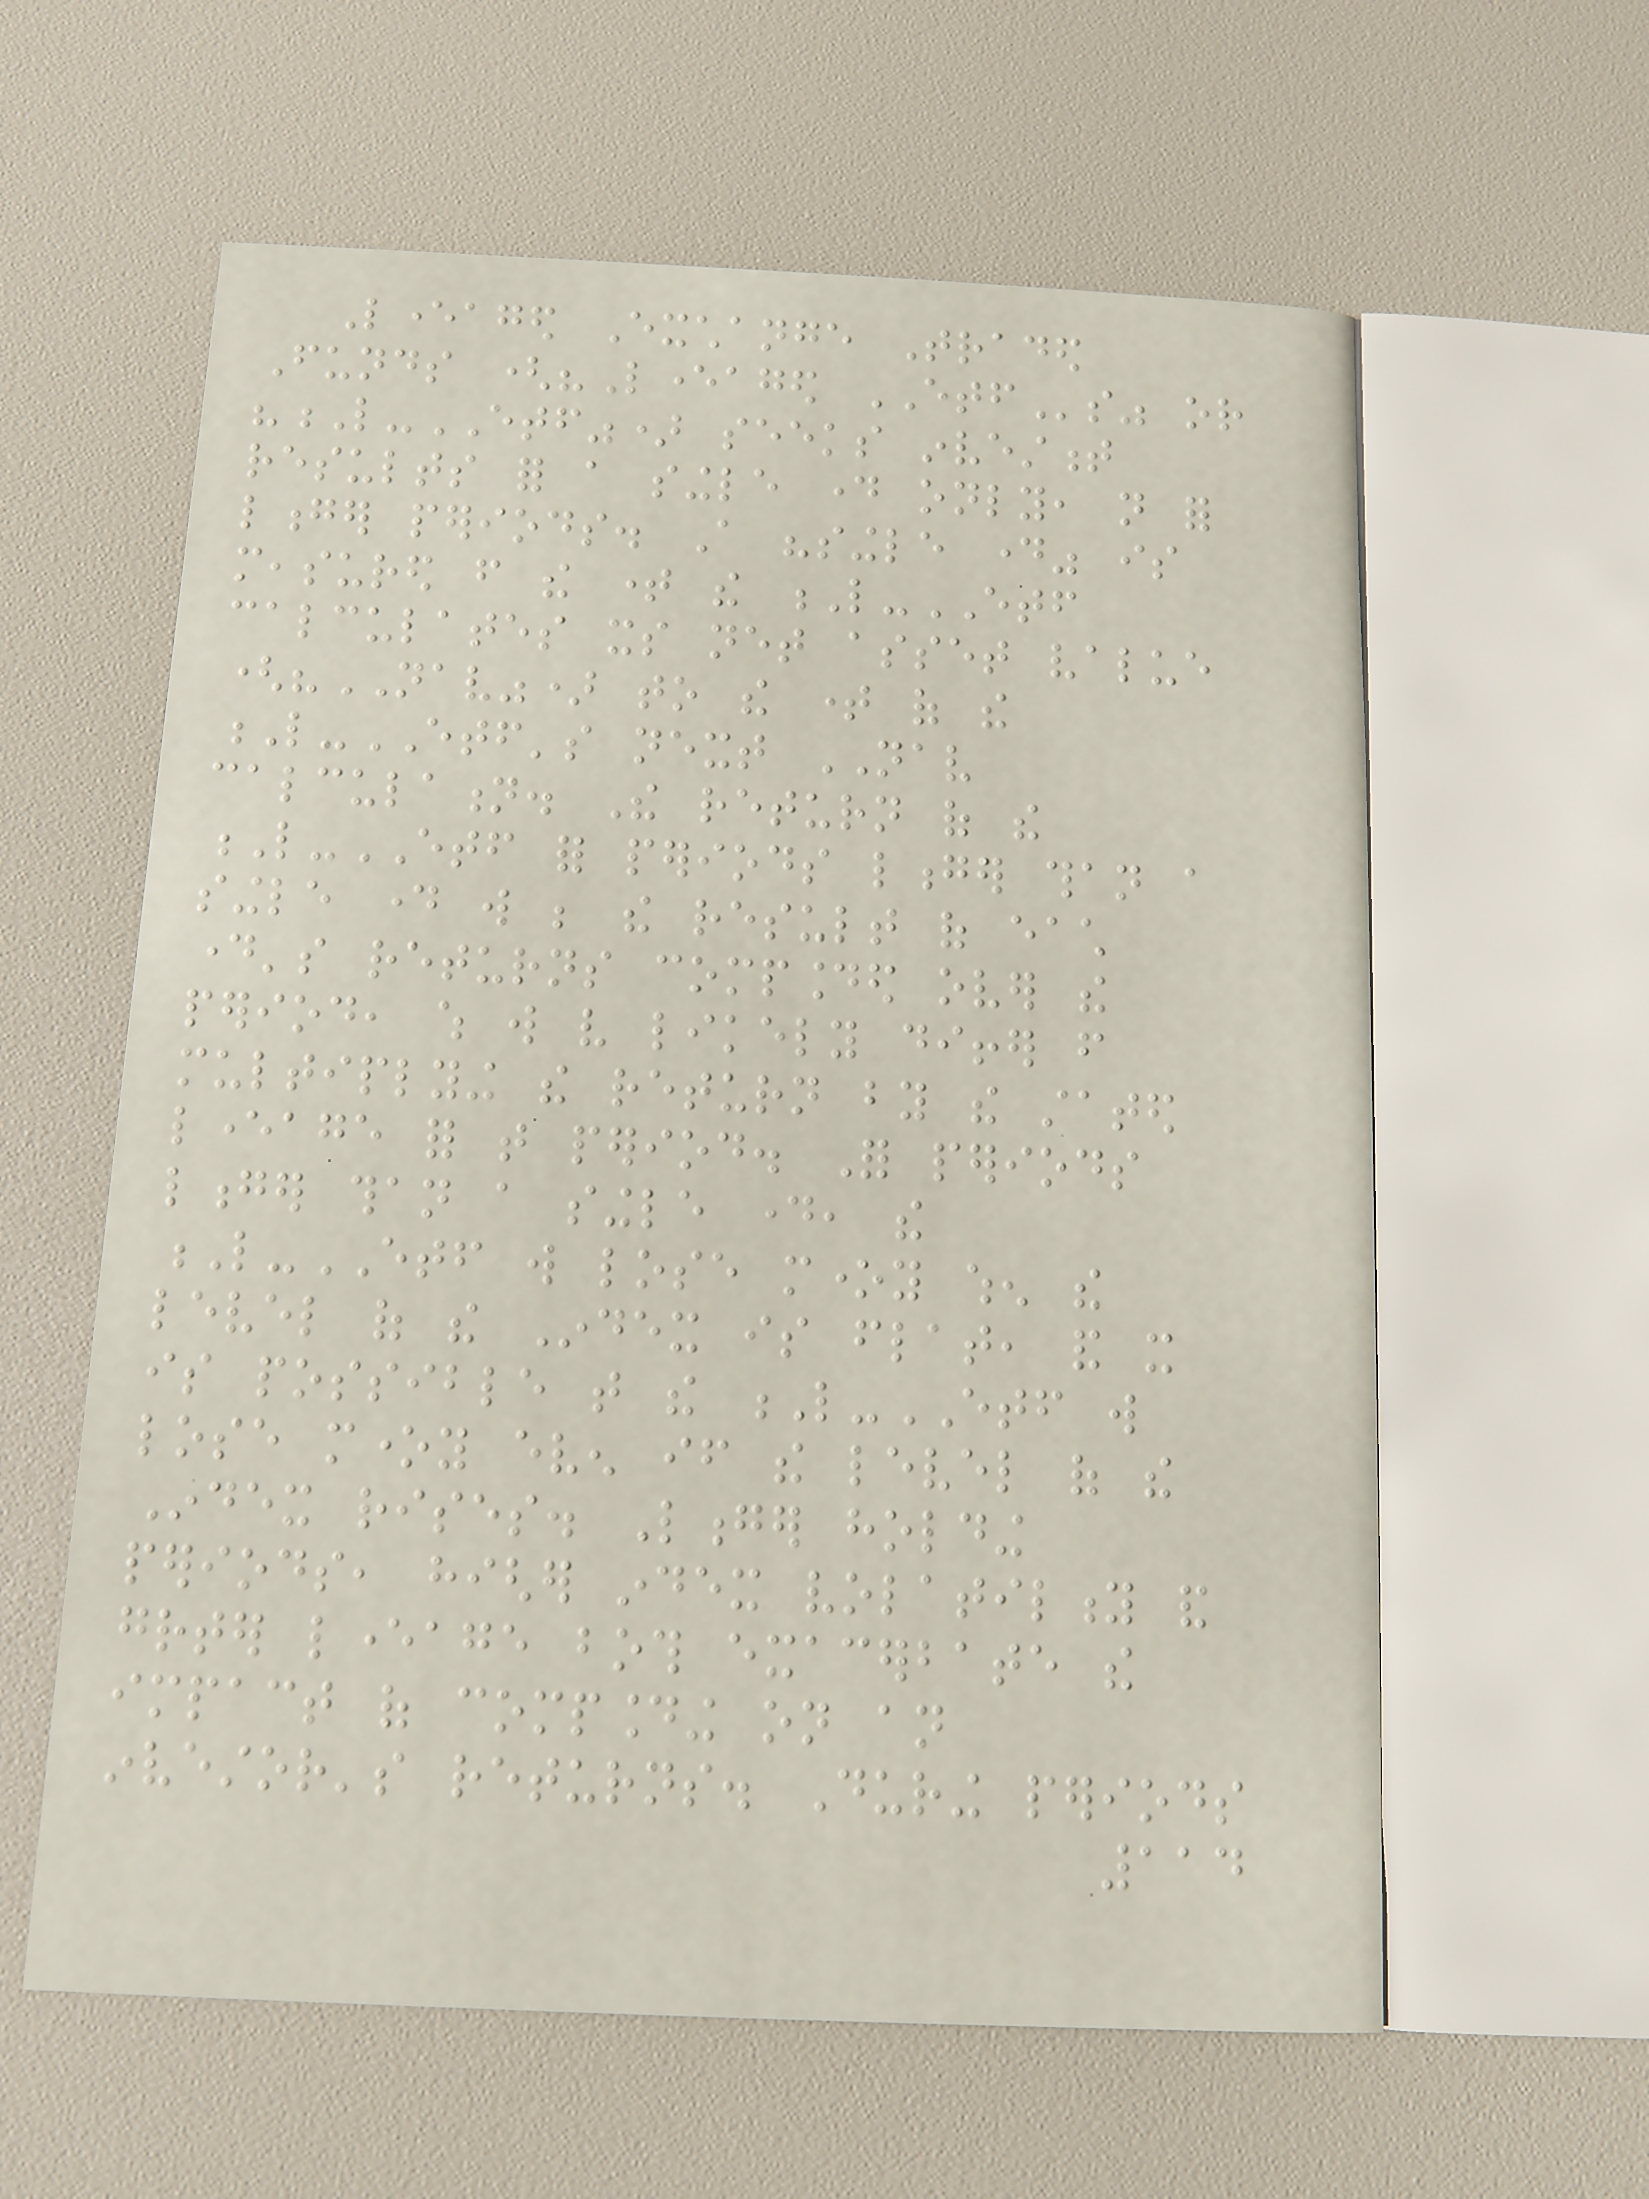Leveraged Exchange Traded
Funds ("Leveraged ETFs" or
"L-ETF") seeks investment
results for a single day only, not for
longer periods. A "single day" is
measured from the time the L-ETF
calculates its net asset value
("NAV") to the time of the
L-ETF's next NAV
calculation. The return of the
L-ETF for periods longer than a
single day will be the result of each
day's returns compounded over the
period, which will very likely differ from
multiplying the return by the stated
leverage for that period. For periods
longer than a single day, the
L-ETF will lose money when the
level of the Index is flat, and it
is possible that the L-ETF will
lose money even if the level of the
Index rises. Longer holding
periods, higher index volatility and
greater leverage both exacerbate the
impact of compounding on an
investor's returns. During periods
114
